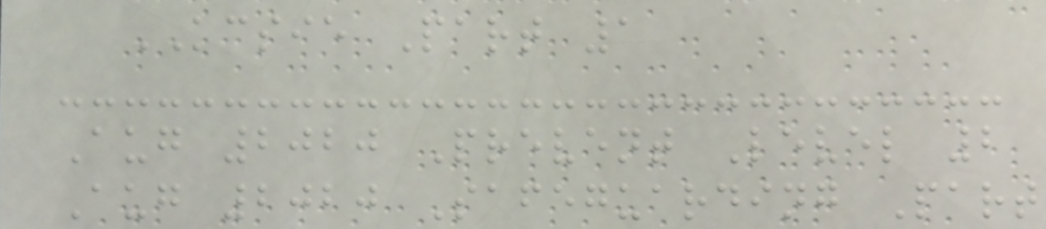KCSIE Part 1
Aug 2020 Prevent Level 2
Aug 2020 Safeguarding Part
